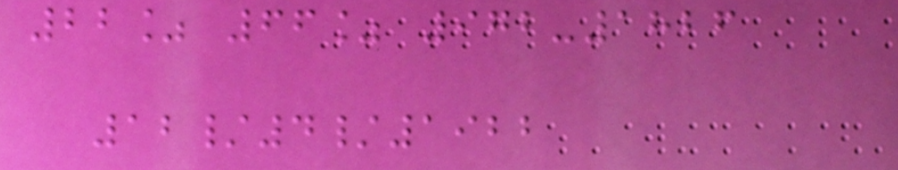22% 66% 972-1826
12/4/1922
